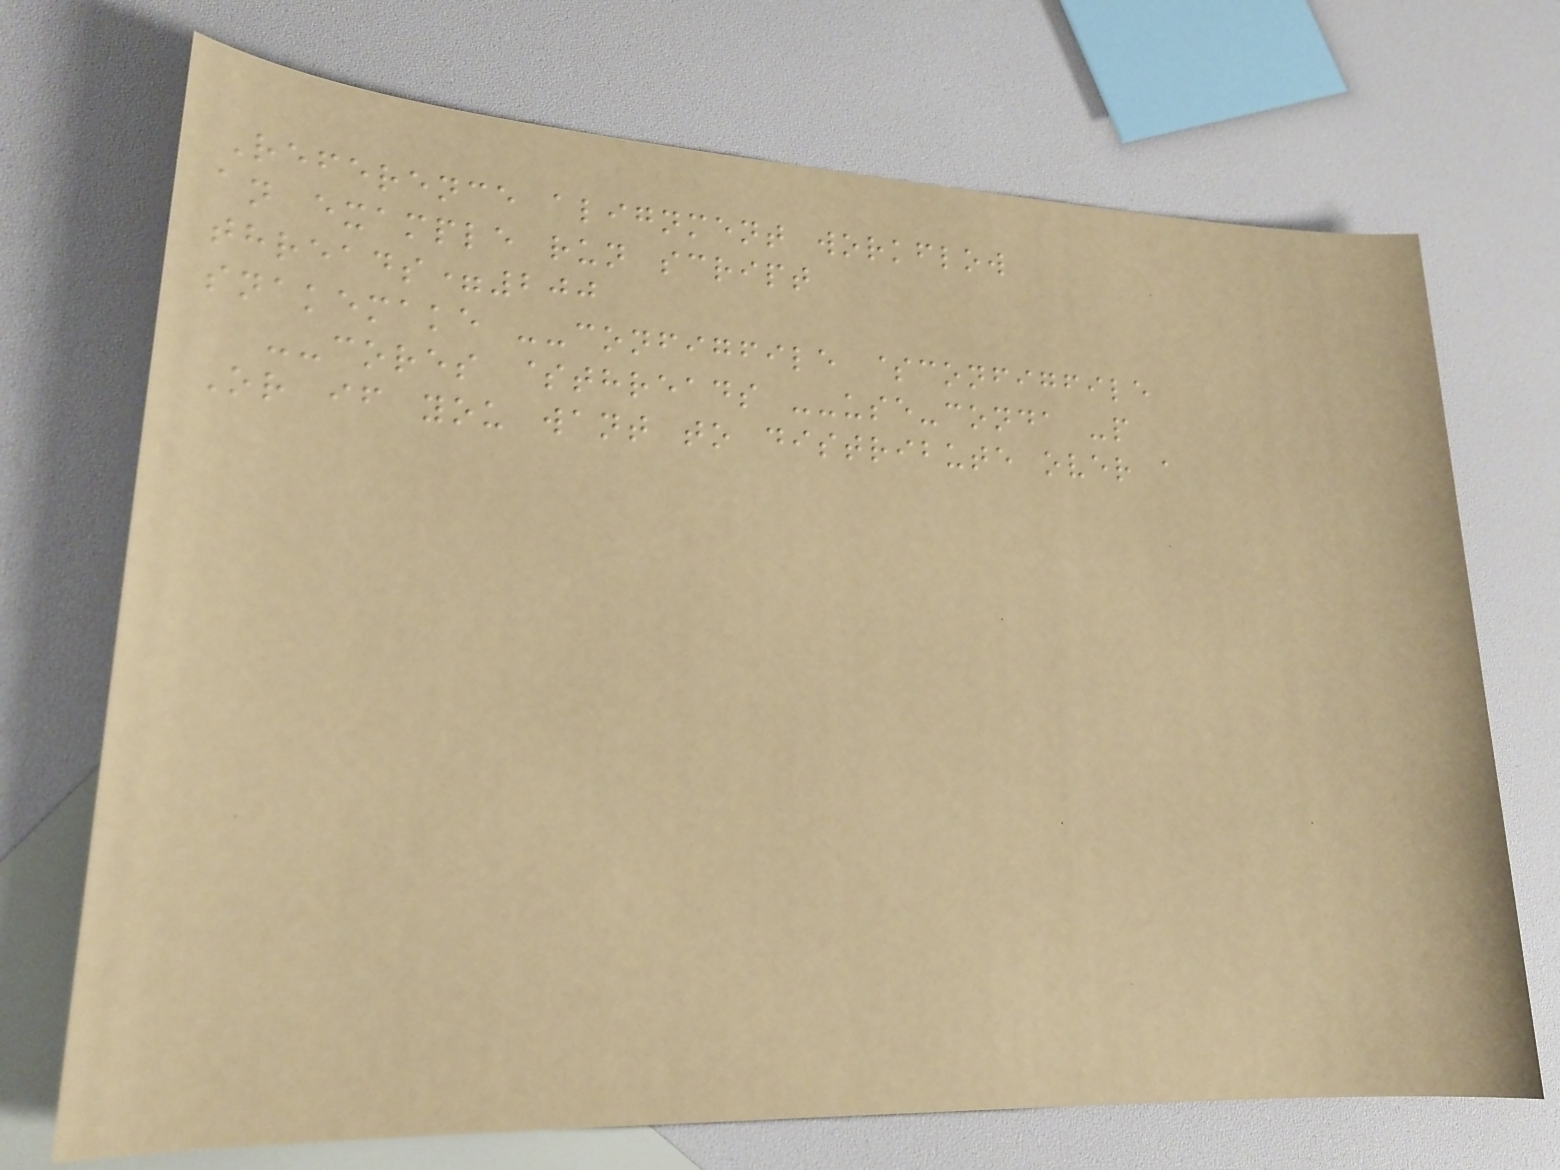Reference alignment workflow
an example run script
threads=200
snakemake --configfile $configfile
--cores $threads --use-conda -p
Or if you want to distribute over a
